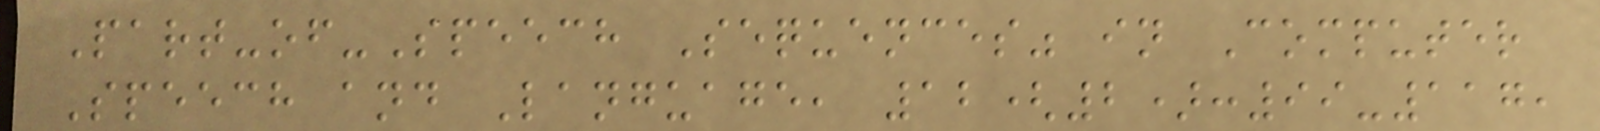Part-of-Speech Sequences" in Computer
Speech and Language, 12(2):99-117,
